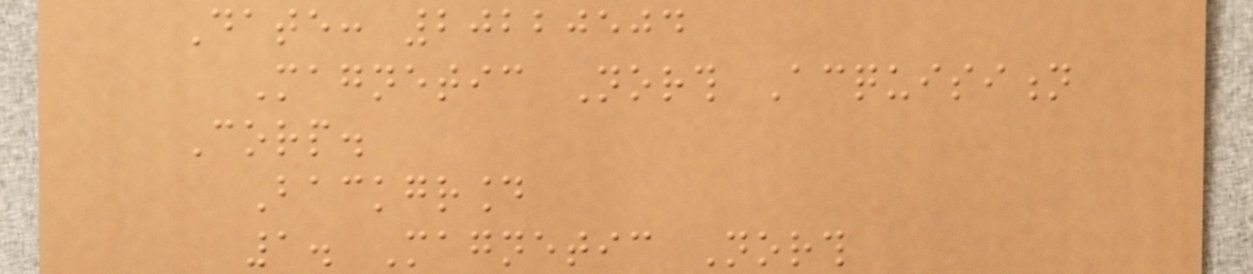Date: 20220504
Magnetic North Acquisition
Corp.
Background
1. Magnetic North
